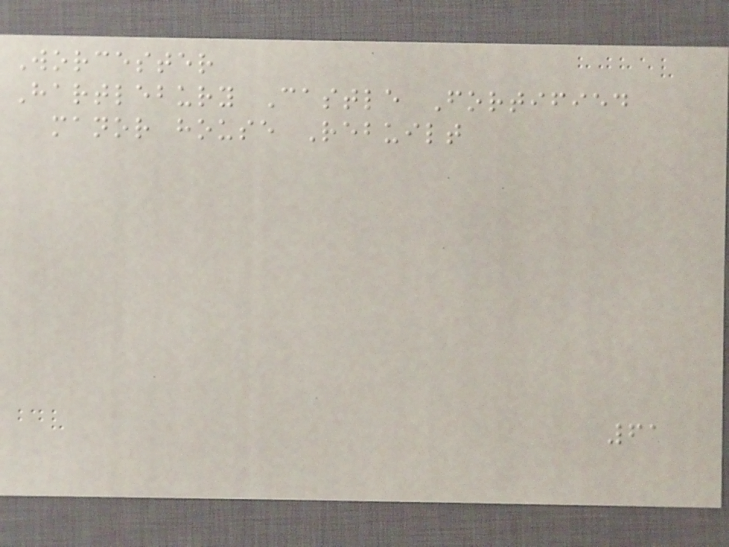Worcester
Hartlebury Castle Fortified
manor house Rebuilt
61
